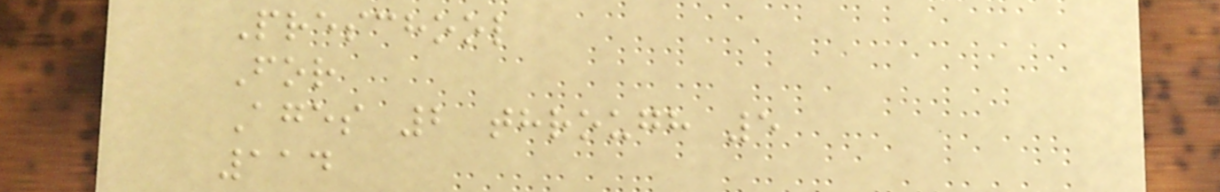Preschool
For
Ages 2 through 5
114
